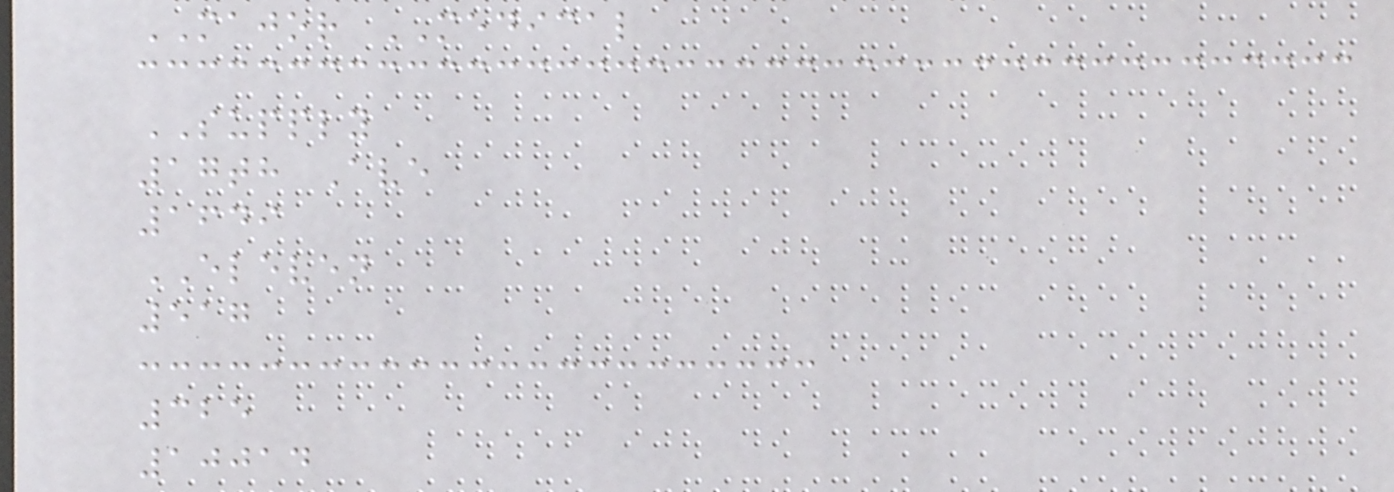MAJOR MEDICAL
SUPPLY
17th Ave
1649
ELEVEN
517
325
10014
